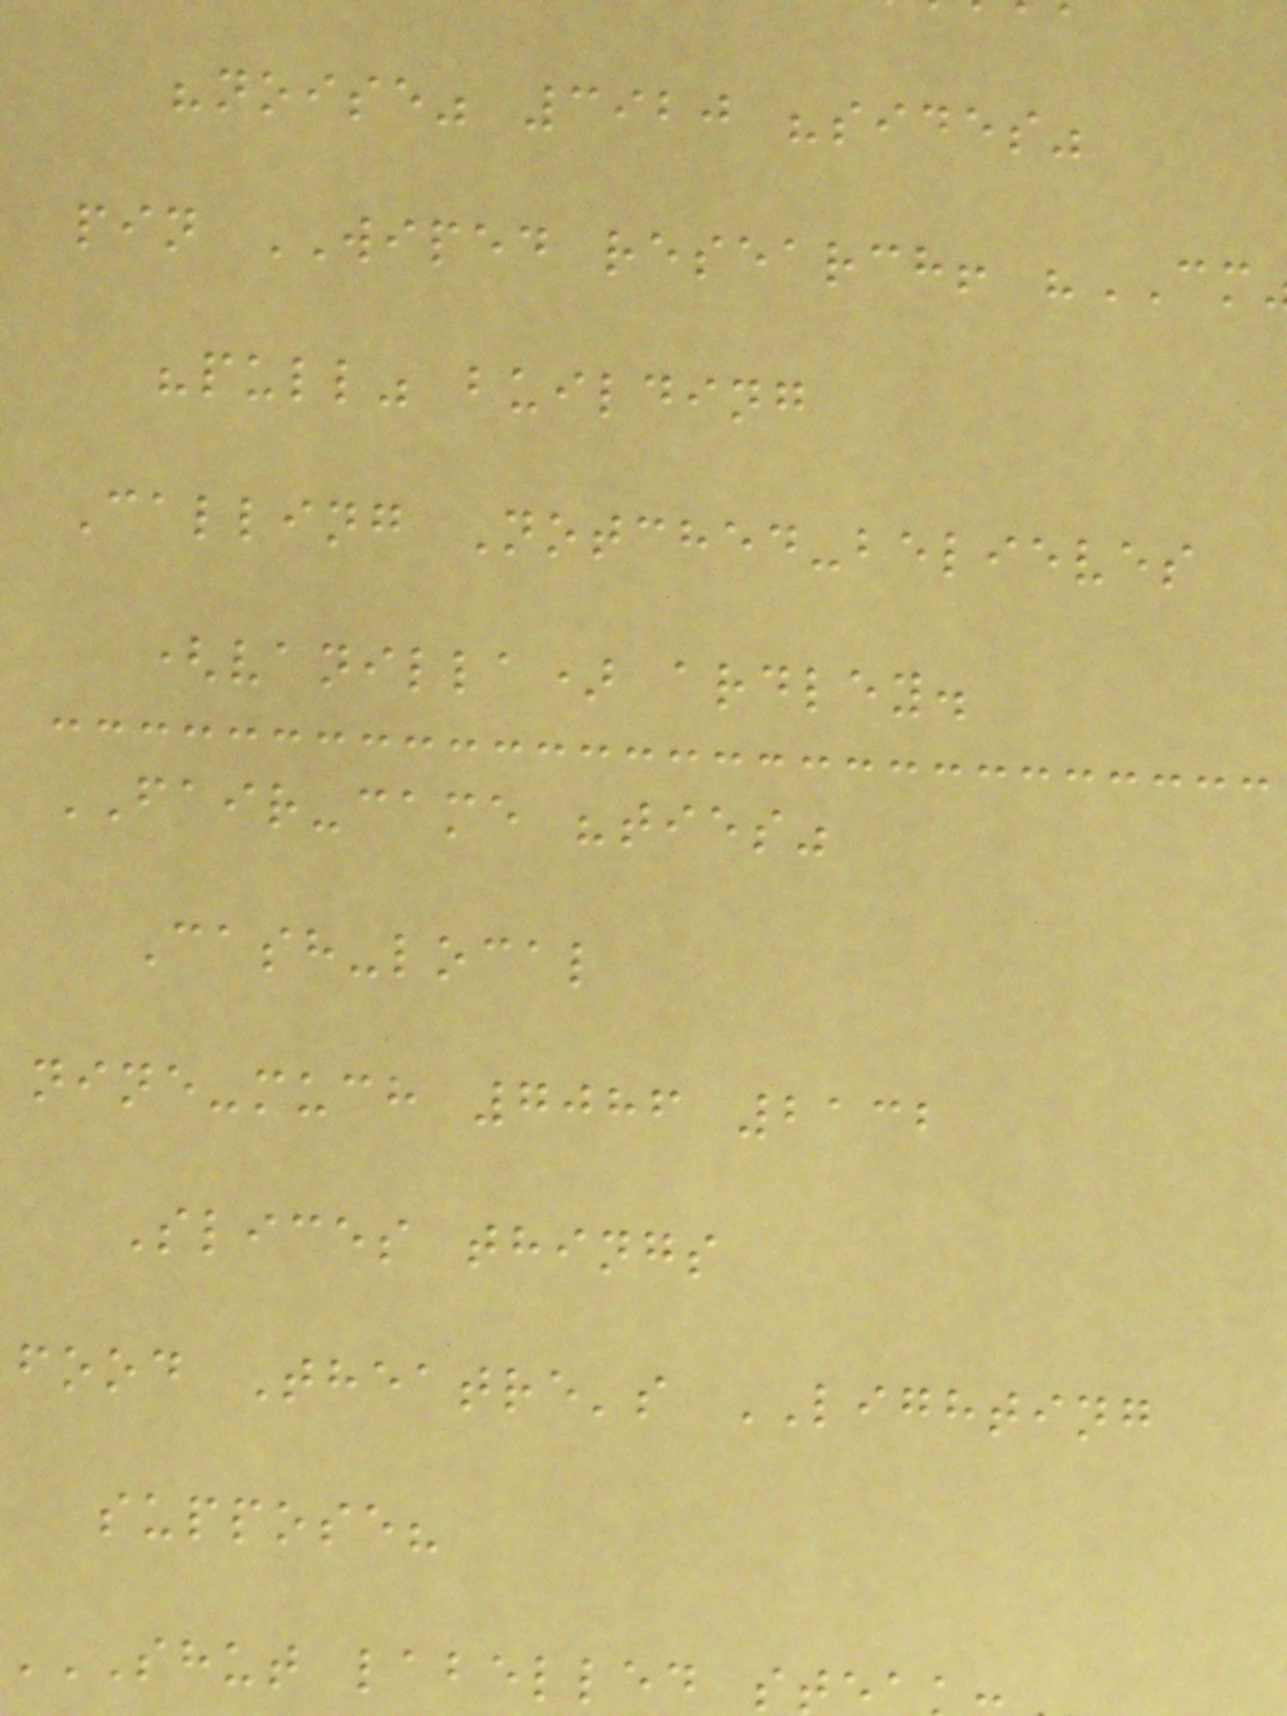"noise" 3920 "sides"
pin WIPED research! "CM
"pull" building
Calling Notched-believes
(vanilla) ardley.
FAIR-came "ties"
Cash-local
nine-much 7086 2132
Slices things
food Theatre's LIGHTING
suppose?
